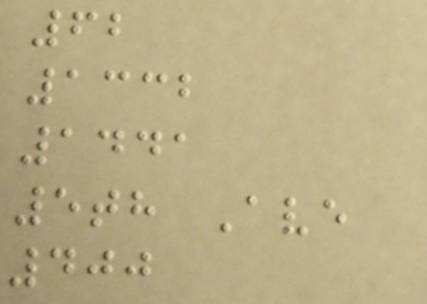62
1332
1441
5th Ave
400
